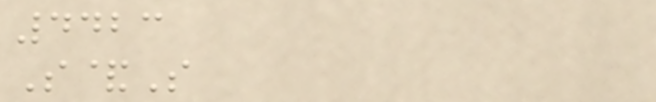4423
S&S
